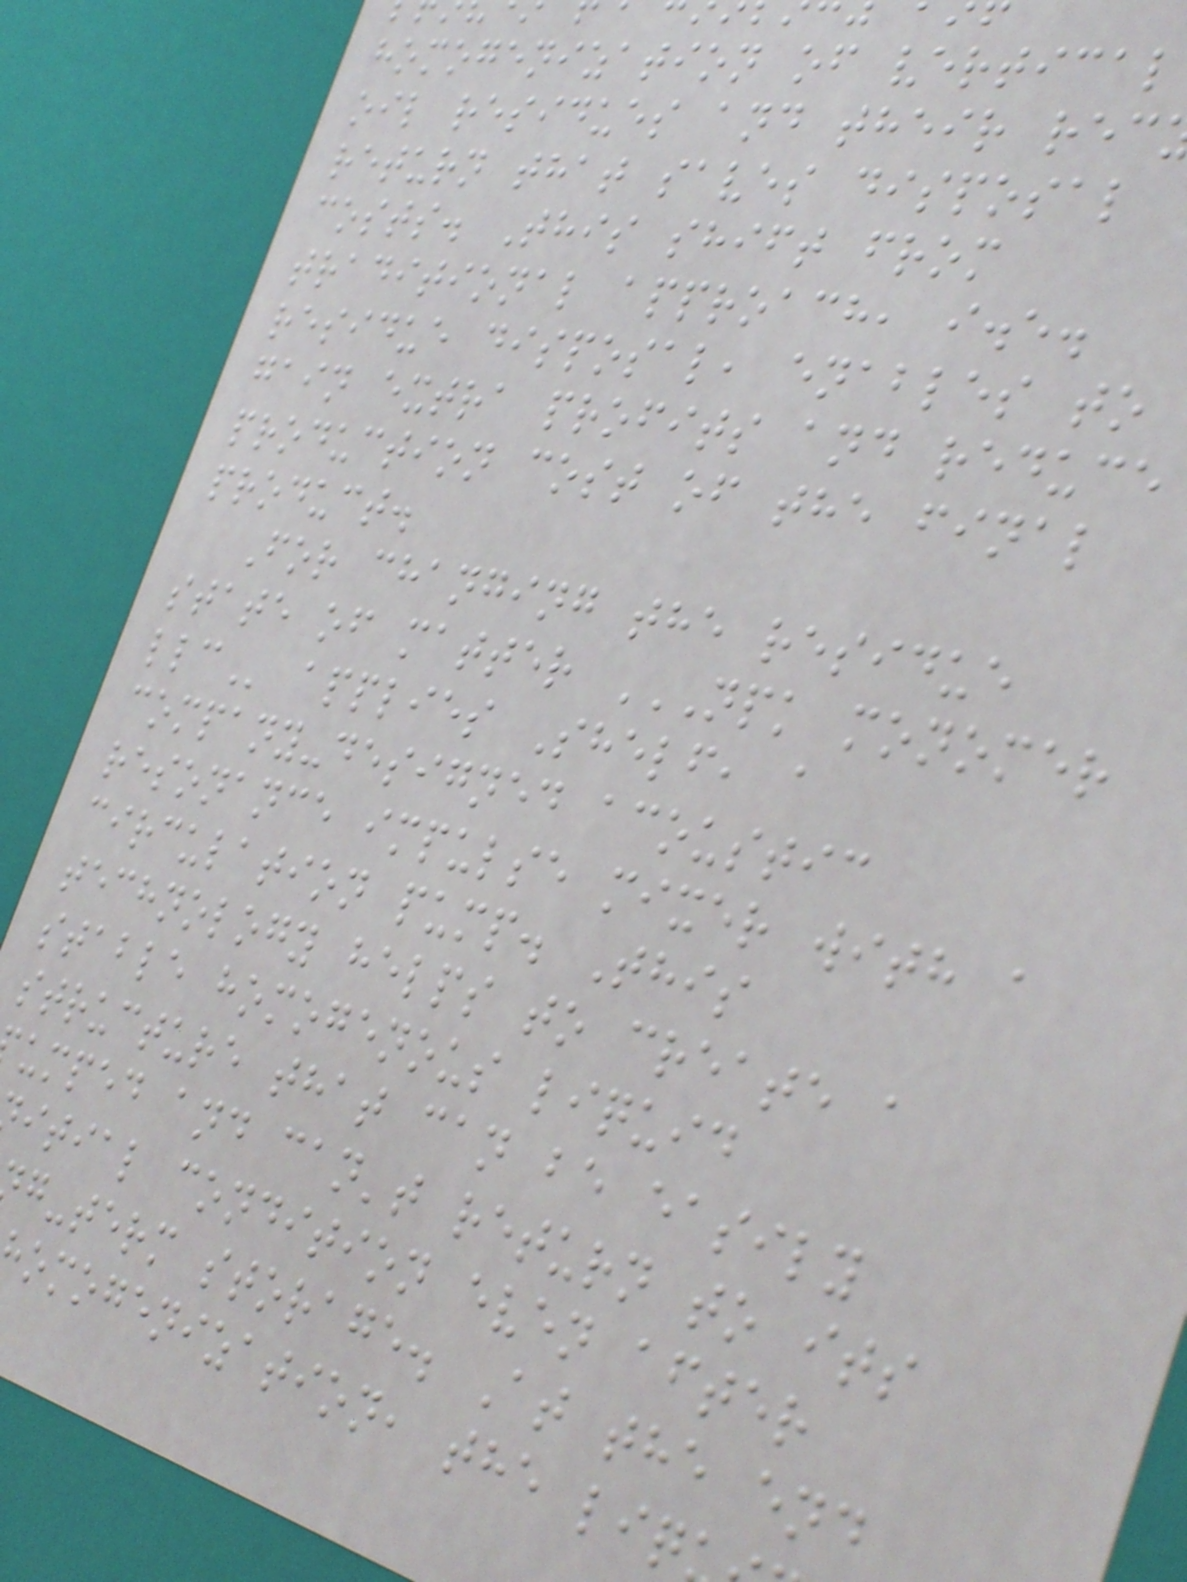homogenization of vertical
oil residues and their rec
return that saves disposal
costs. This shift from
traditional approach, i.e.
residue disposal, enables to
gain extra profits and reduce
production cost of the final
product.
For changing the residue
state of matter NPK MONOMER
applies Shelf, a
company-designed acoustic
resonance impulse mixer with a
circulation pump. This
technology helps to create a
stable homogenous liquid
structure that can be easily
umped and can't return to its
itial condition even after
g-term storage. At the end
omogenization, the liq
